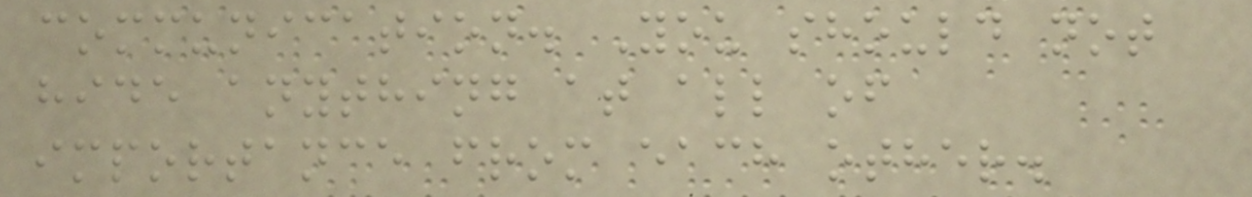communication. You should not
hide anything at all of
importance from each other.
